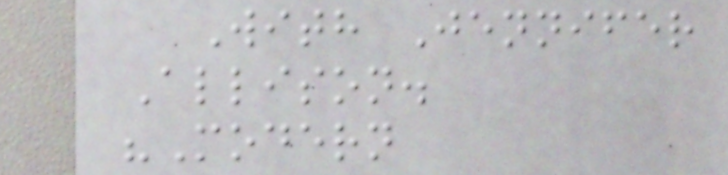With Jennifer
Allison.
"Modern
